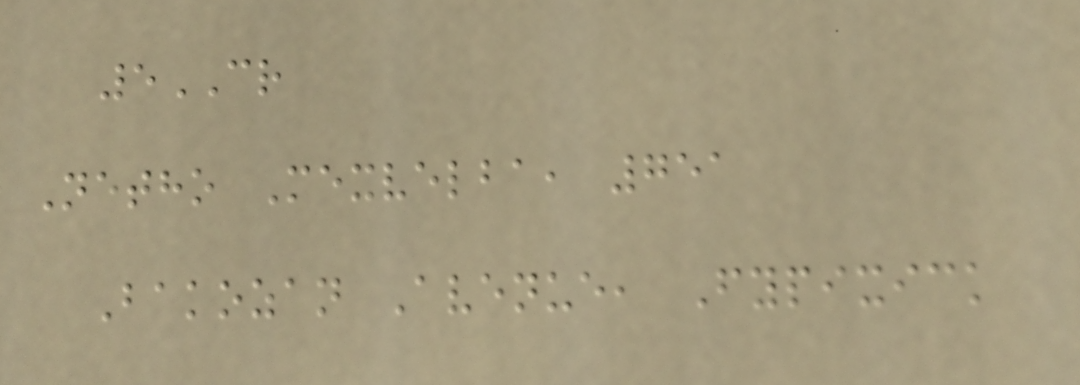5CR
Netho Mexvelba, 751
Bakozan Avenue, Fypixick
